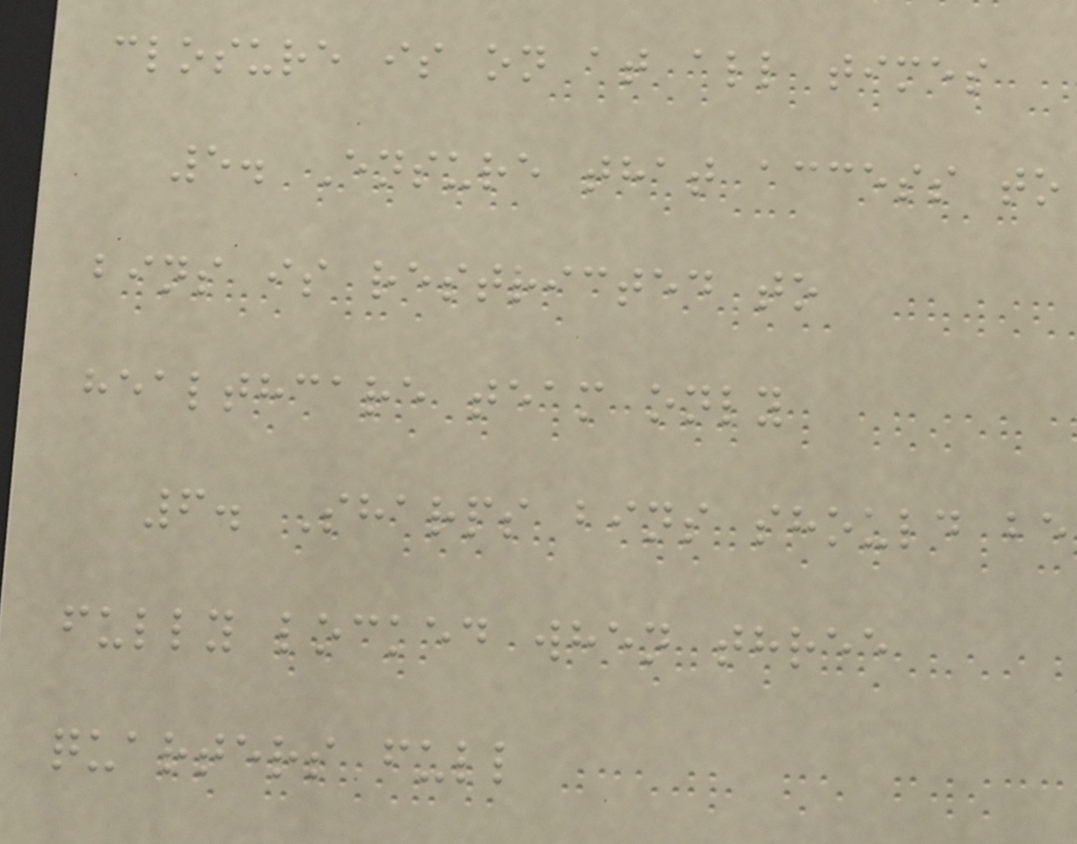closure is on at all times
5. Ensure that access to
bins is restricted to
healthcare team only
6. Sharps bins should be
fully locked when three
quarters full
